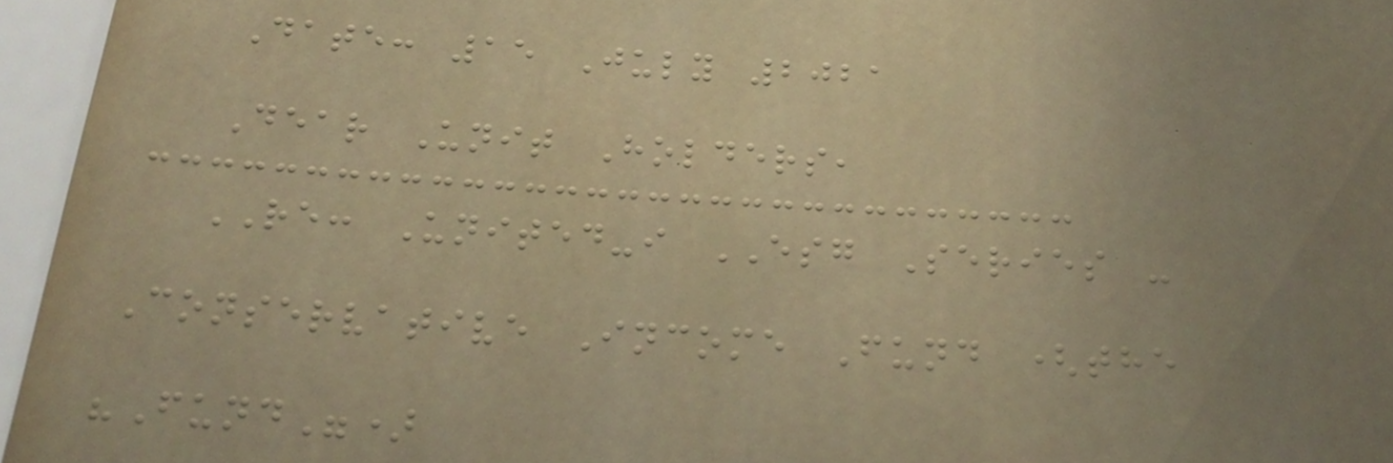Date: 15 July 2021
Dear Unit Holders,
RE: United-i ESG Series -
Conservative Income Fund (the
"Fund")
